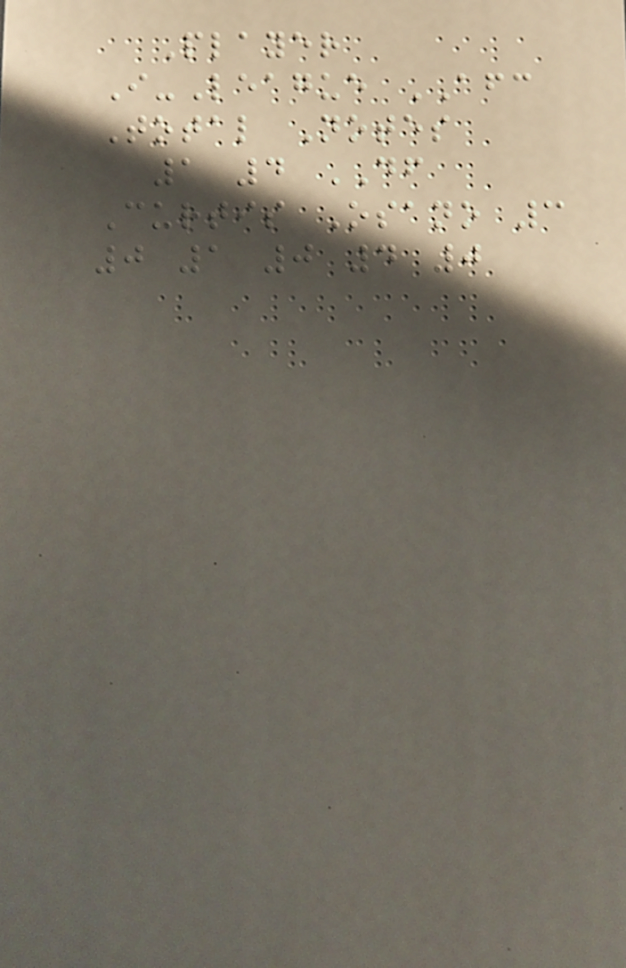Player
I-League AFC
Total Notes
1 4 DF
Curtis Osano 3
0 1 0 4 0
